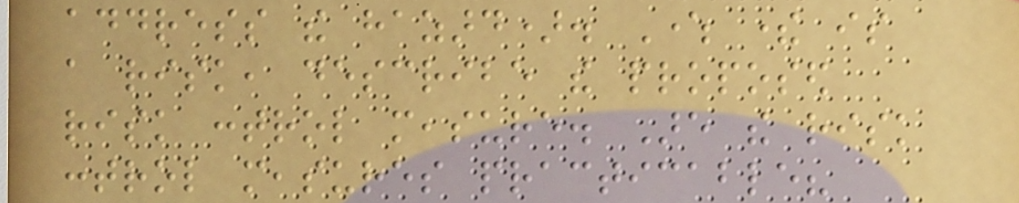address the hazard). Where there is
a risk, describe the proposed
risk control measure. Are the risk
control measures practicable?
